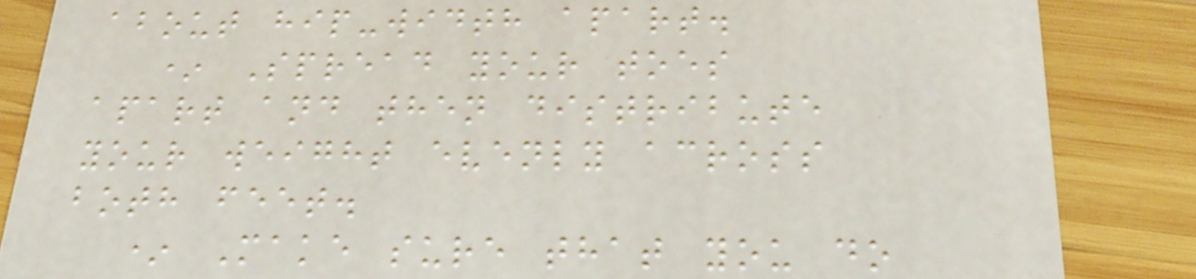about hip-width apart.
* Spread your toes
apart and then distribute
your weight evenly across
both feet.
* Make sure that you do
